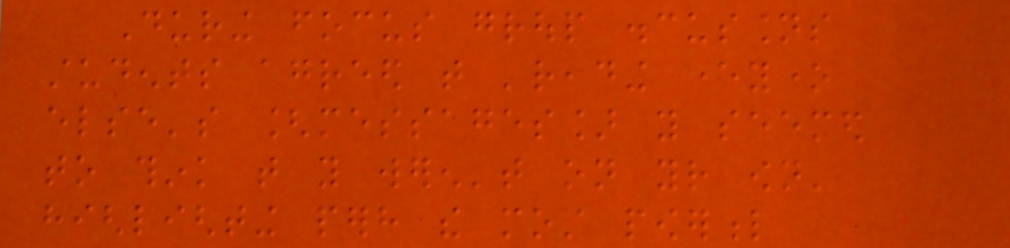During focus group discussions
students agreed that 'reading everyone
else's [messages] you seemed
to think that you weren't on your own'
highlighting perhaps the most powerful
